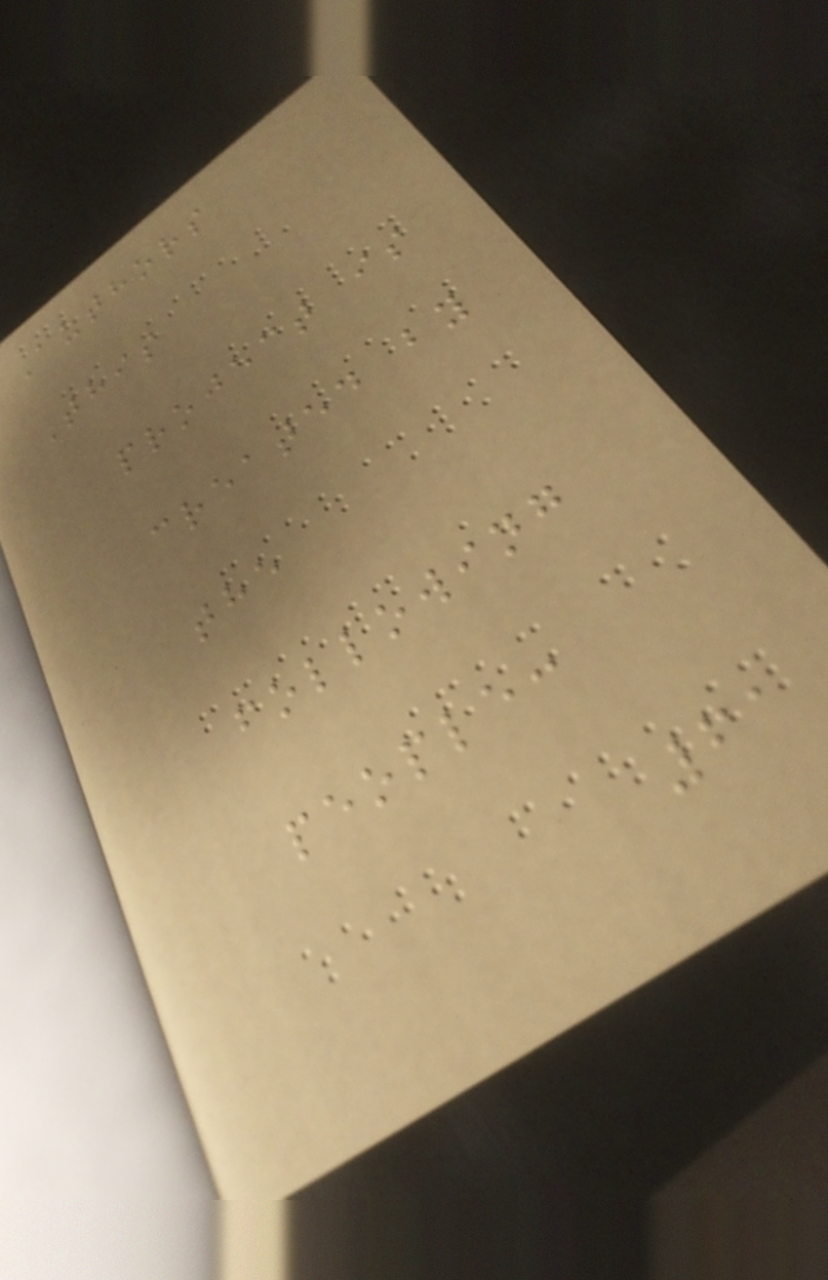Authors
This
project is
created by
the
following
people:
61
